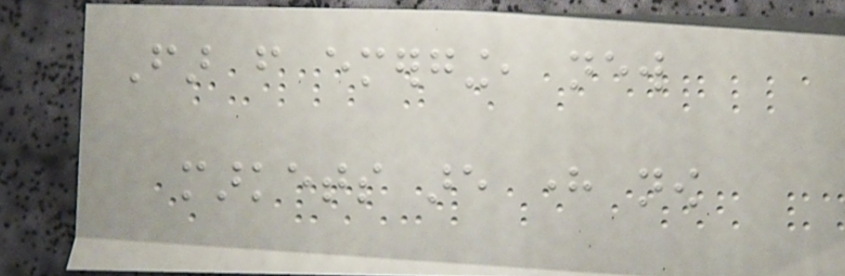Far from emerging, new
markets are here now
